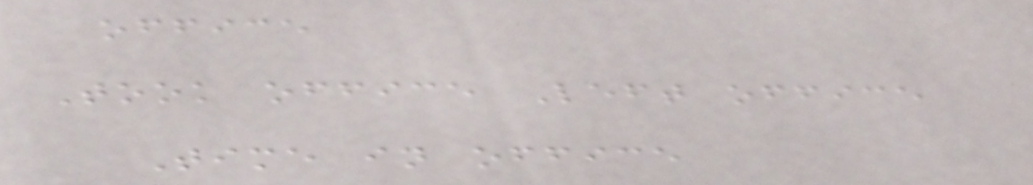office
Took office Left office
Time in office
